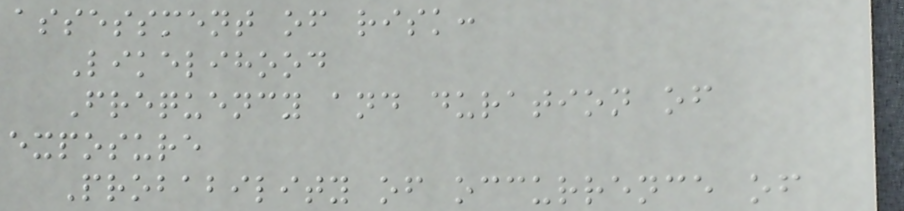assessment of risk:
Likelihood
Frequency and duration of
exposure
Probability of occurrence of
